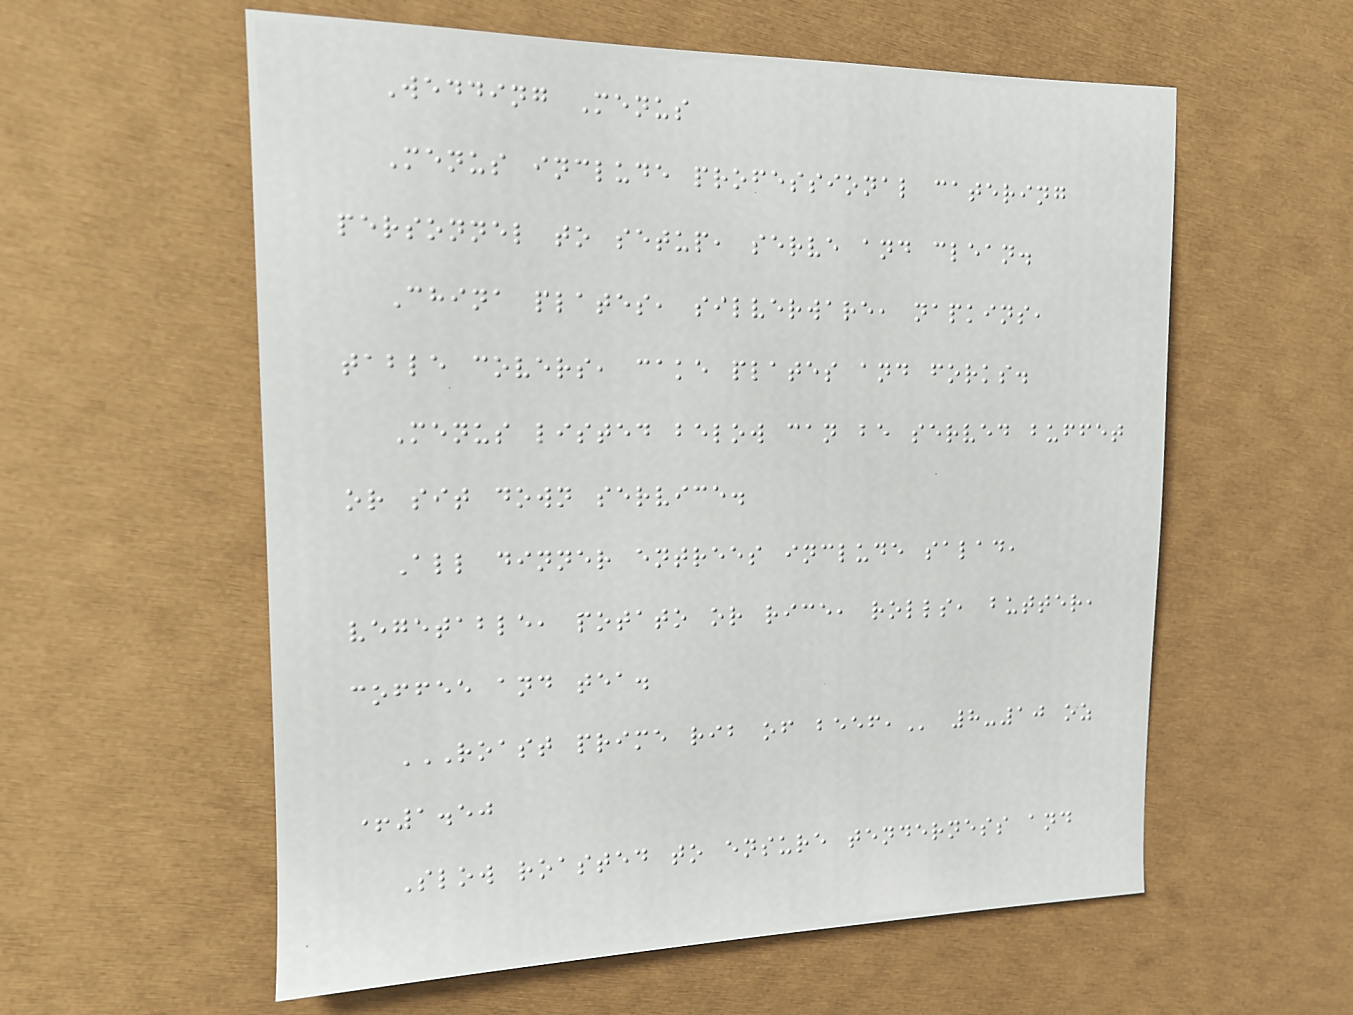Wedding Menus
Menus include professional catering
personnel to setup, serve and clean.
China plates, silverware, napkins,
table covers, cake plates and forks.
Menus listed below can be served buffet
or sit down service.
All dinner entrees include salad,
vegetable, potato or rice, rolls, butter,
coffee and tea.
ROAST PRIME RIB OF BEEF, 8-10 oz
+1.50
Slow roasted to ensure tenderness and
